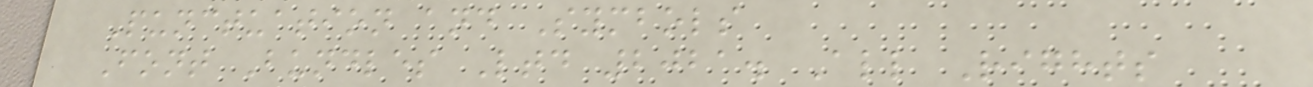Punctuation and Symbols
Font Bundles Ltd 2021. All Rights
